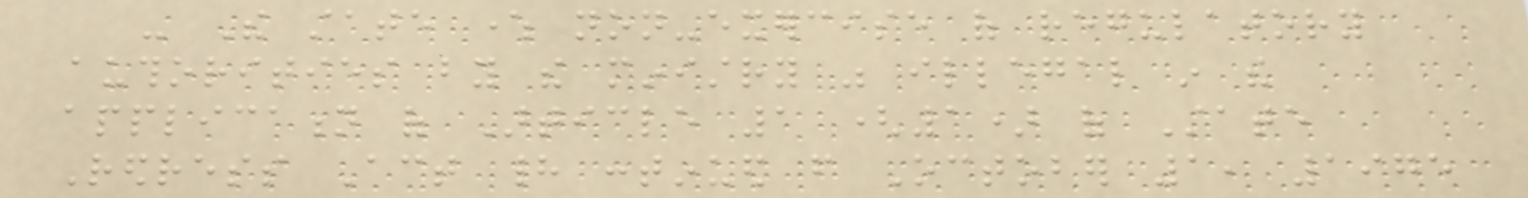- The state where non-exercise of regulatory
authorities by the ministry was illegal in the
application of Article 1 (1) of State
Redress Act had continued from October 1, 1975
